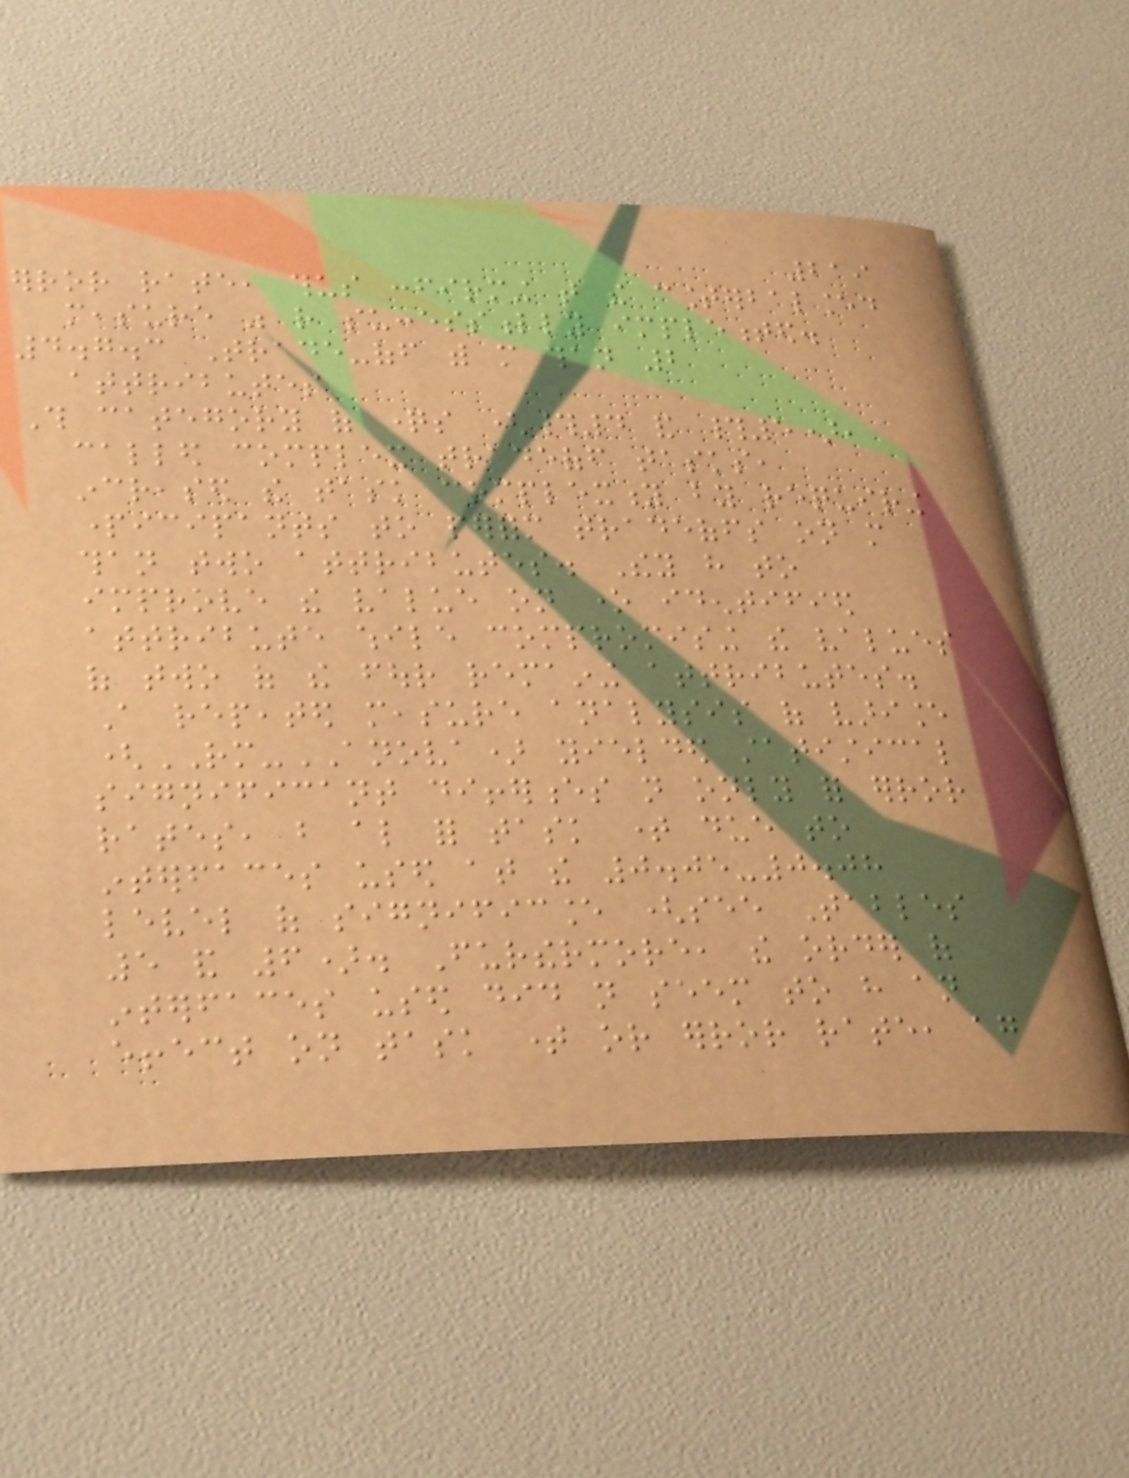219
error rate, thus confirming that the counterbalanced
measure was rather successfully implemented.
4.7.3 Trade-off with more than 2
attributes
This category of questions (#4 and #5),
called complex tradeoff tasks,
increased the task complexity by requiring
participants to perform tradeoffs on more
than two attributes. They have to
improve the value on one identified
attribute while compromising the values
of two of the four remaining attributes.
A repeated measure analysis of variance
(RM-ANOVA) yielded statistical
significant differences not only for error
rates, but also for task time due to
interfaces used at the 0.05-0.08
level of significance (see Tables
5 and 6). Furthermore, the order of
interfaces used did not seem to have an
effect on task time or error rate, again
